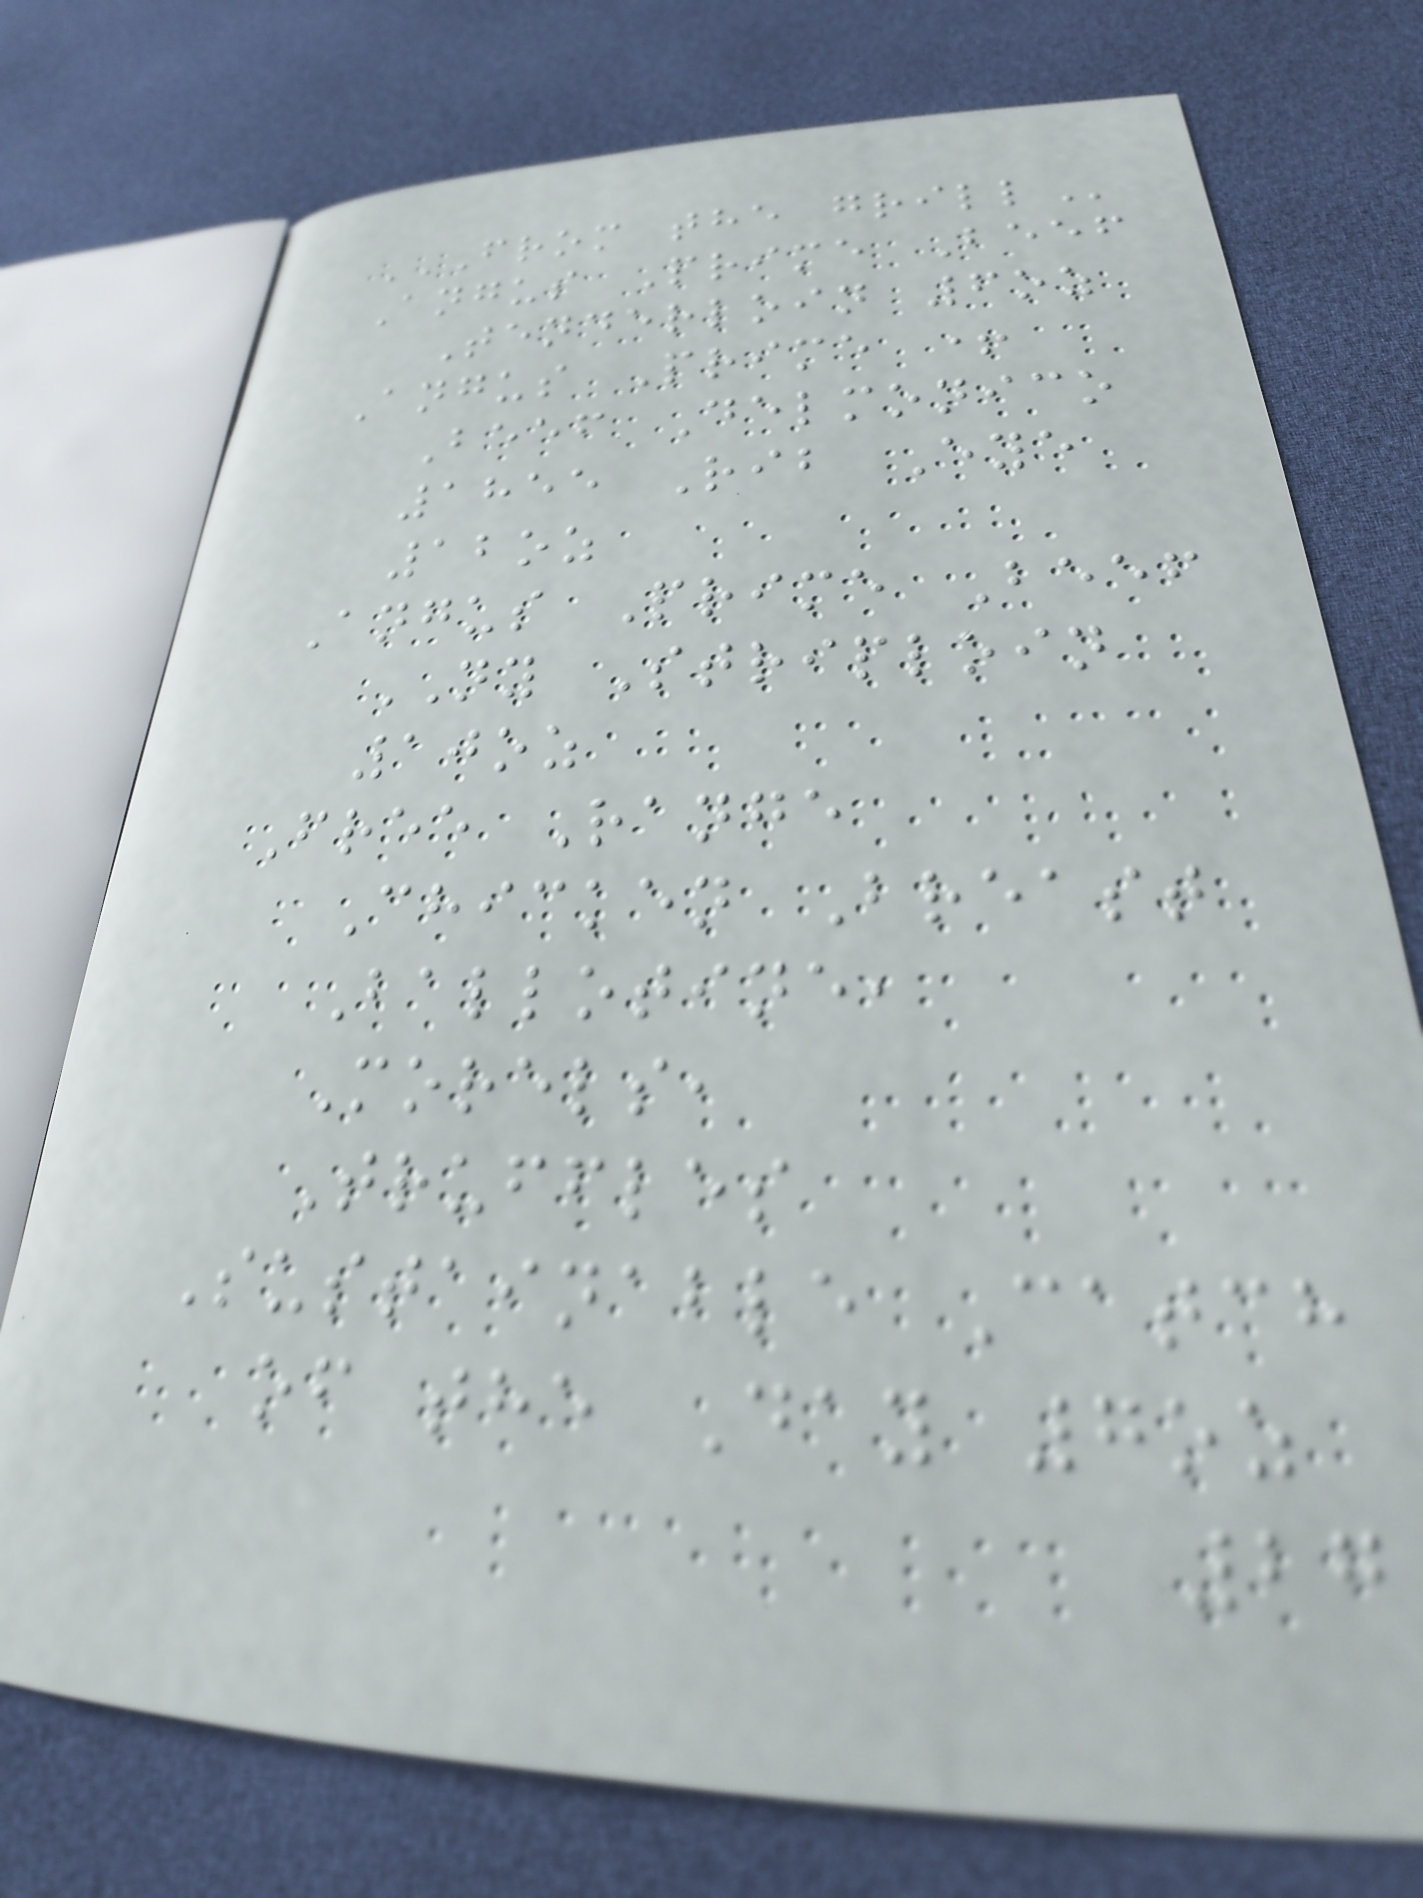FROM THE GRILL
Angus Prime Beef
Tenderloin 6oz
Angus Prime +
Beef Delmonico
1855 Rib Eye
12oz
Angus Prime Beef
NY Striploin
10oz
Free Range
Chicken Breast
Ballotine,
Morels,
Truffles
Sustainable Catch
of the Day 7oz
27
